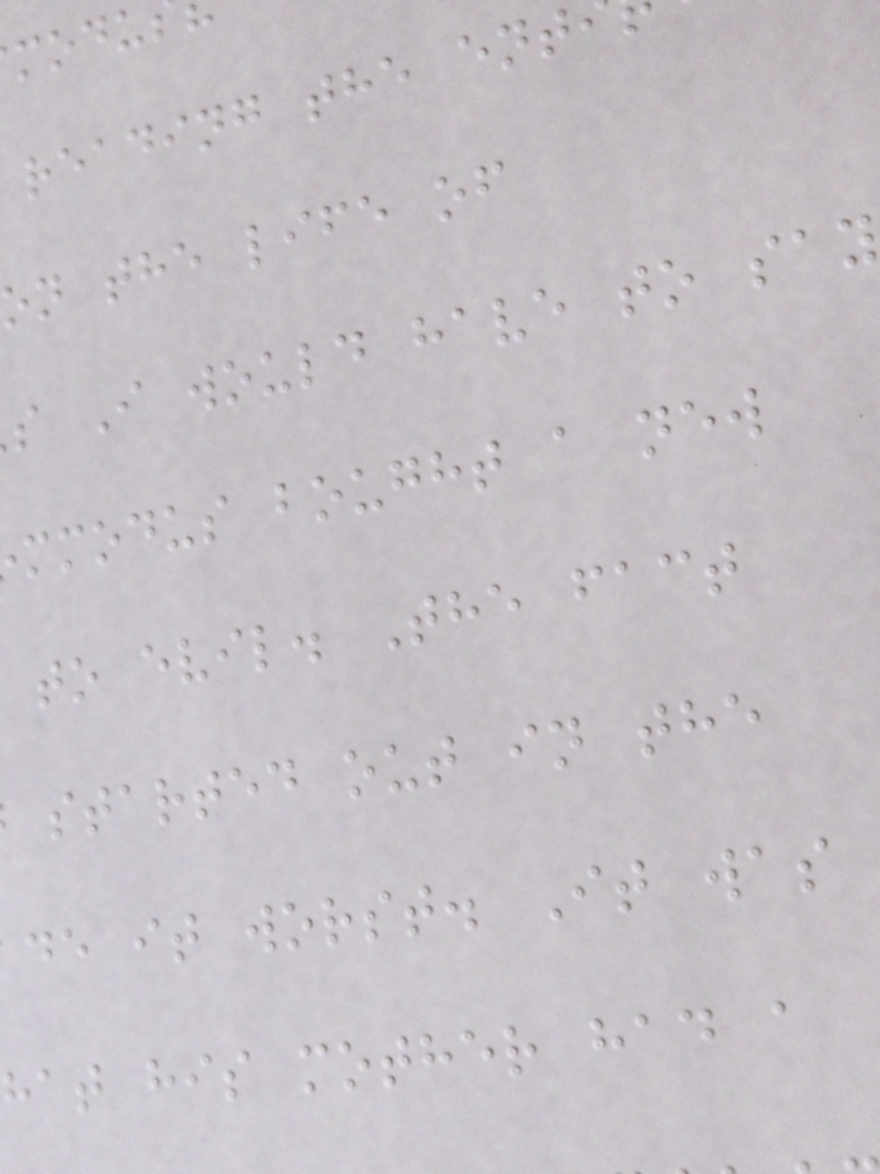reading the ent
on the life of
s I would have to say
mmodus bought a new
to evil. The fact
started out in the
de it worst. It was
hat his mother had a
